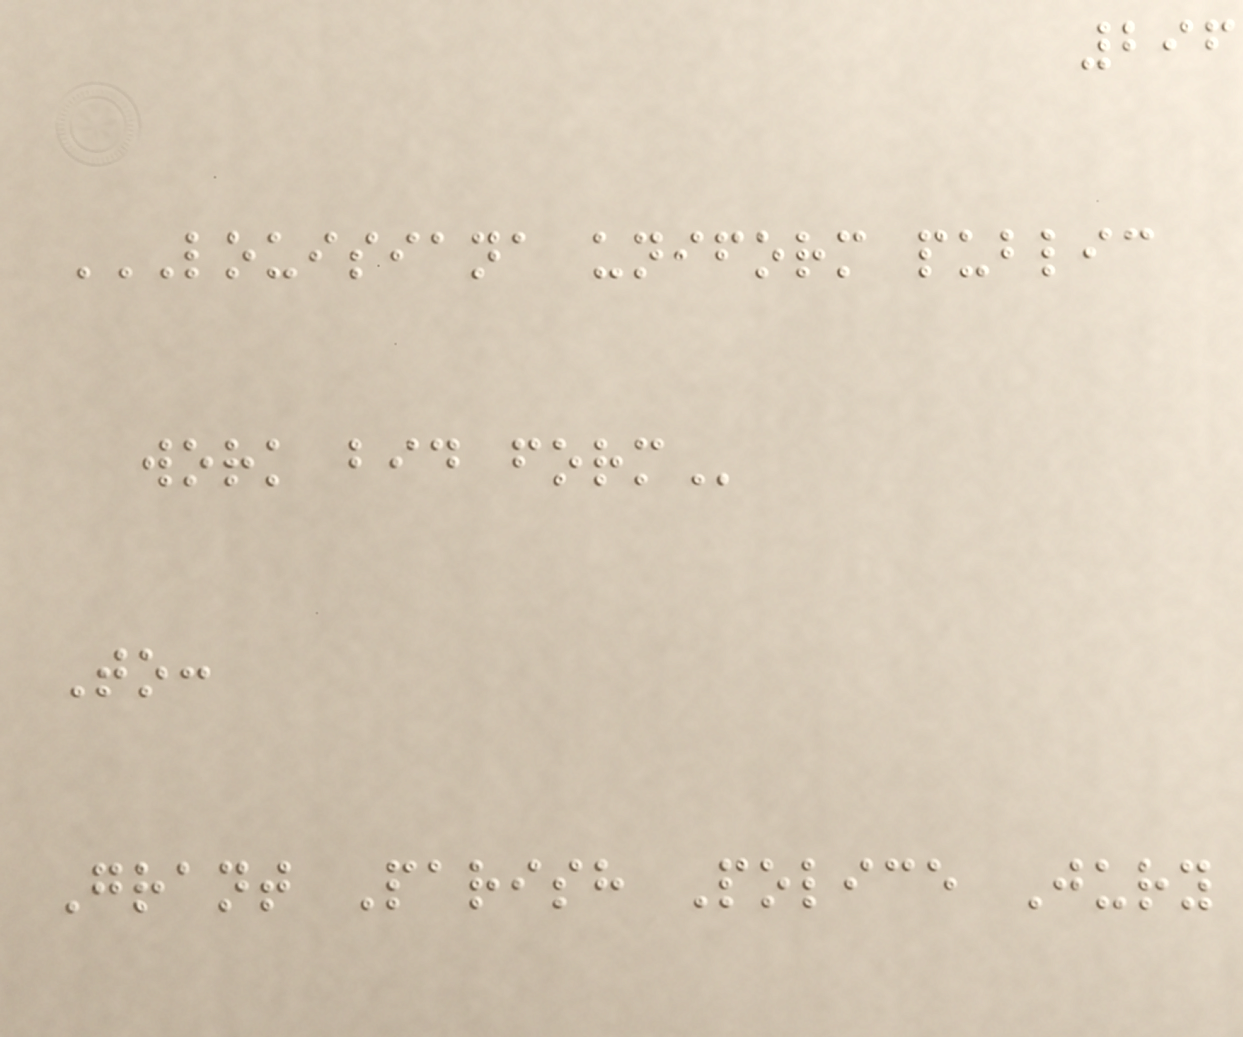296
LOUISIANA UNIFORM PUBLIC
WORK BID FORM
To:
Grant Parish Police Jury
